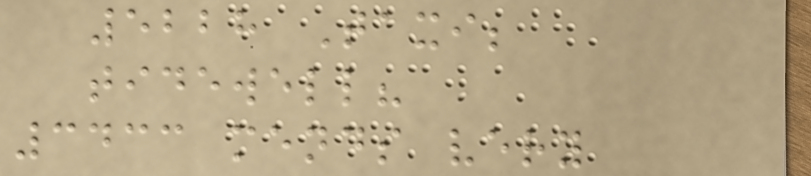5228 Taxi;
tidewell?
3433 mends very
